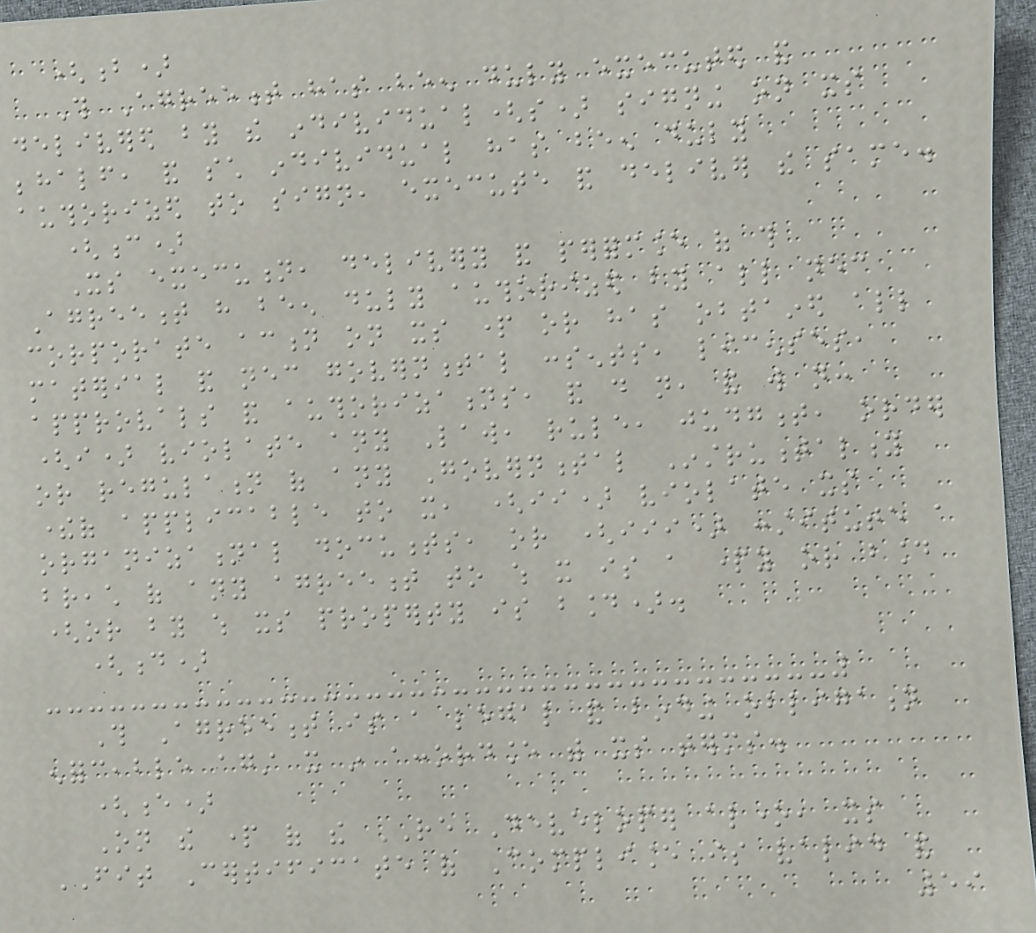(b)
This Agreement has been duly executed and
delivered by the individual(s) signing on its
behalf, and such individual has been duly
authorized to sign, execute and deliver the same.
(c)
Its execution, delivery and performance of this
Agreement have been duly authorized by all necessary
corporate action on its part or has obtained all
material and necessary governmental consents, licenses,
approvals and authorizations, and do not, and will not:
(i) violate any Law, rule, judgment, order
or regulation of any Governmental Instrumentality
thereof applicable to it, (ii) violate its
organizational documents, or (iii) constitute a
breach of any agreement to which it is a party or bound
(or by which its property is bound).
(d)
This Agreement is a legal and binding obligation
enforceable against it in accordance with its terms.
(e)
On the part of the RE Developer alone, its
FIT Certificate of Compliance is valid and
59
